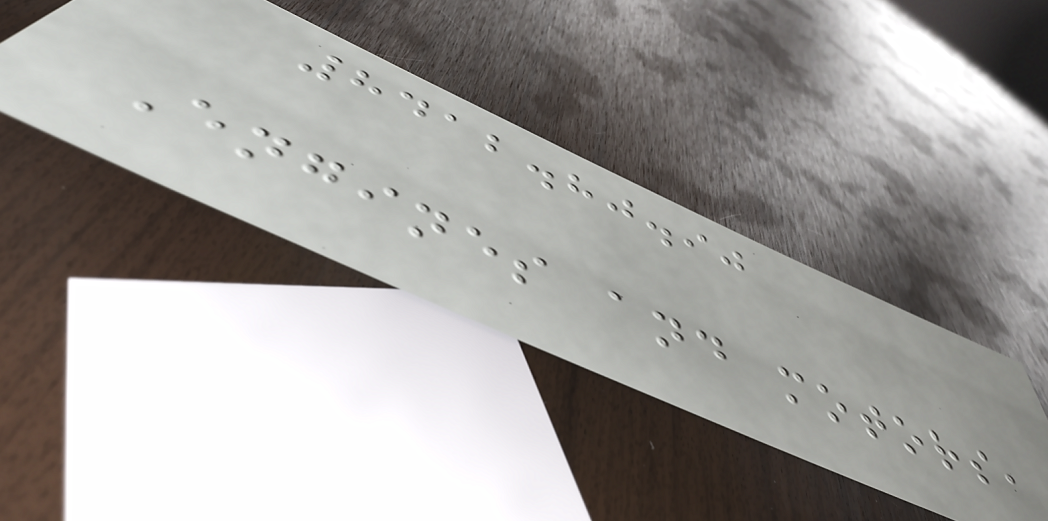8412.80.90
Engines and motors,
